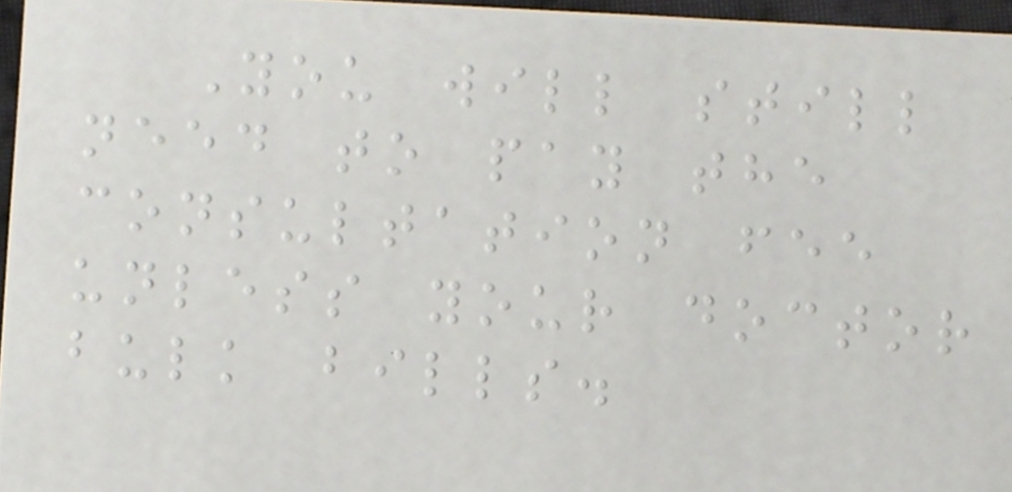You will still
need to pay the
consultation fee
unless your doctor
bulk bills.
